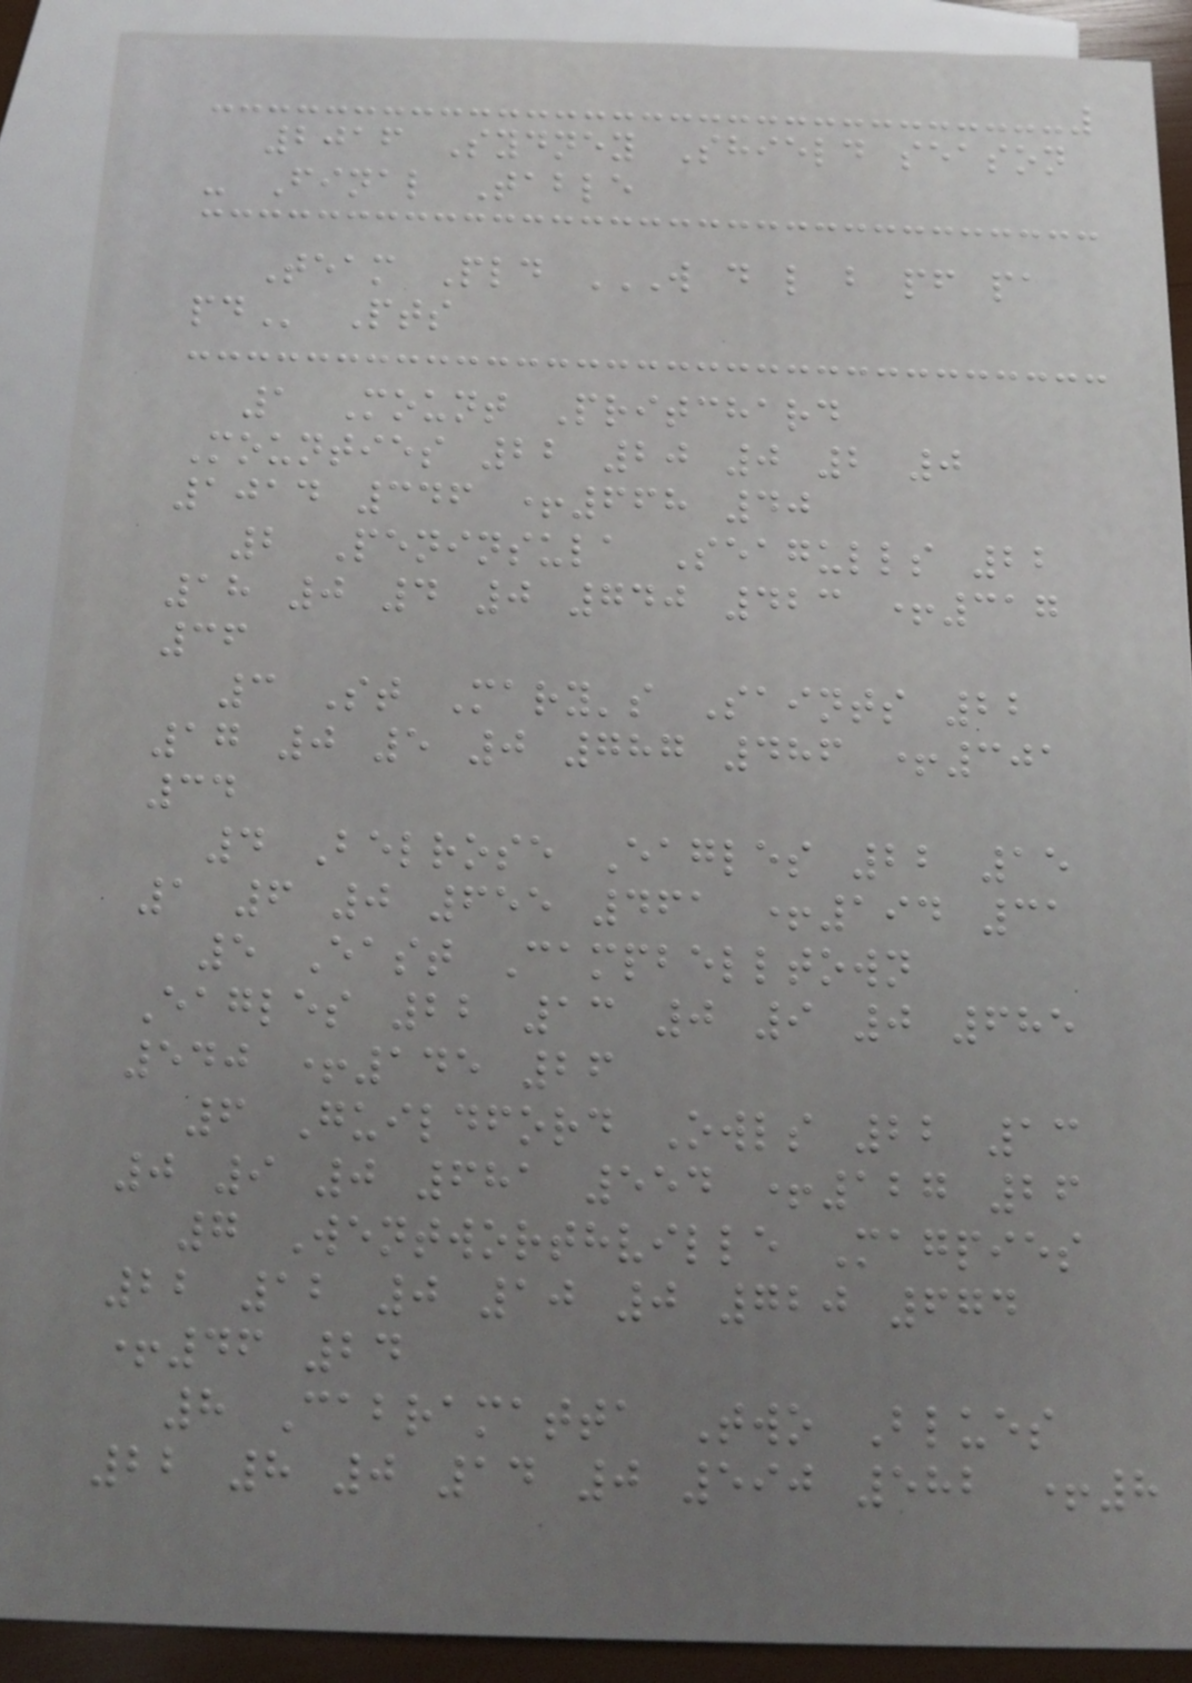2016 Sydney Shield season
- Final Table
Team Pld W D L B PF PA
PD Pts
1 Mount Pritchard
Mounties 22 20 0 2 0
1014 346 +668 40
2 Peninsula Seagulls 22
18 0 4 0 740 423 +317
36
3 St Mary's Saints 22
17 0 5 0 787 486 +301
34
4 Belrose Eagles 22 15
1 6 0 655 461 +194 31
5 East Campbelltown
Eagles 22 13 0 9 0 685
540 +145 26
6 Guildford Owls 22 13
0 9 0 681 554 +127 26
7 Wentworthville Magpies
22 12 0 10 0 720 674
+46 24
8 Cabramatta Two Blues
22 8 0 14 0 590 582 +8
